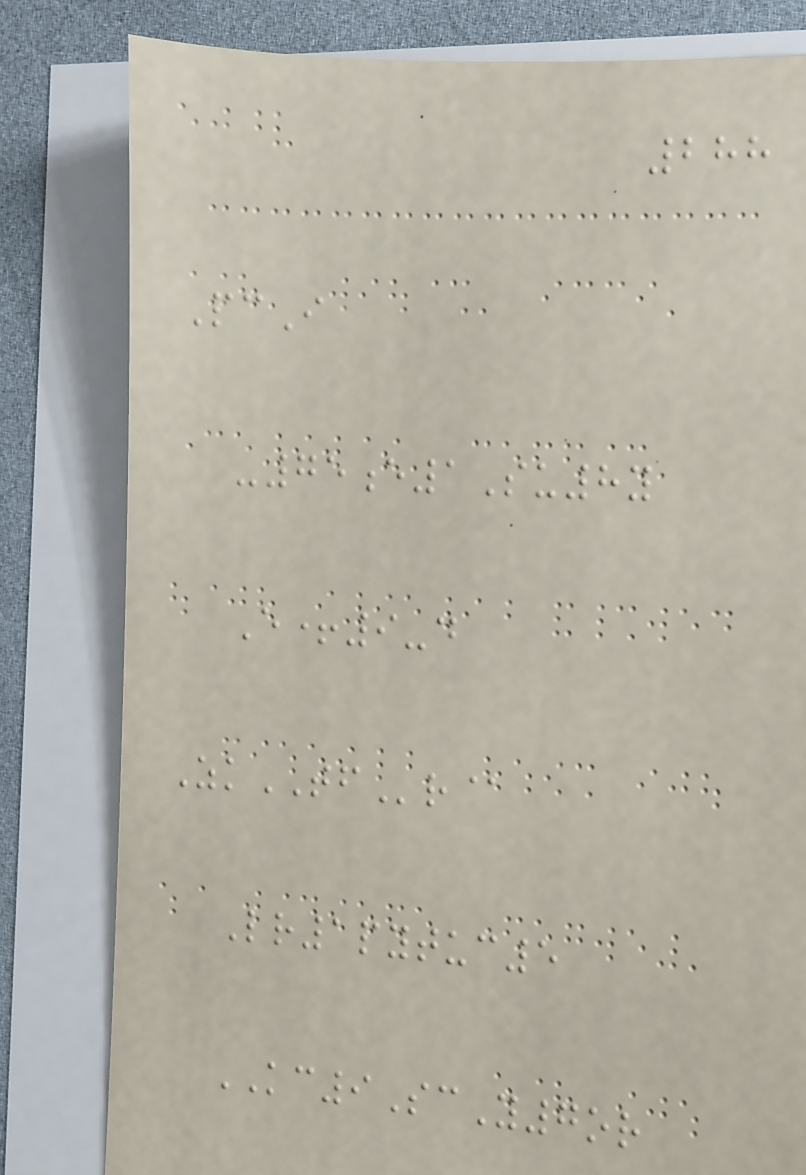288
PcI
-75e1Su8y
E+9-d
ZkTFr@
Lr1pytuc5
KC9ScY7or
